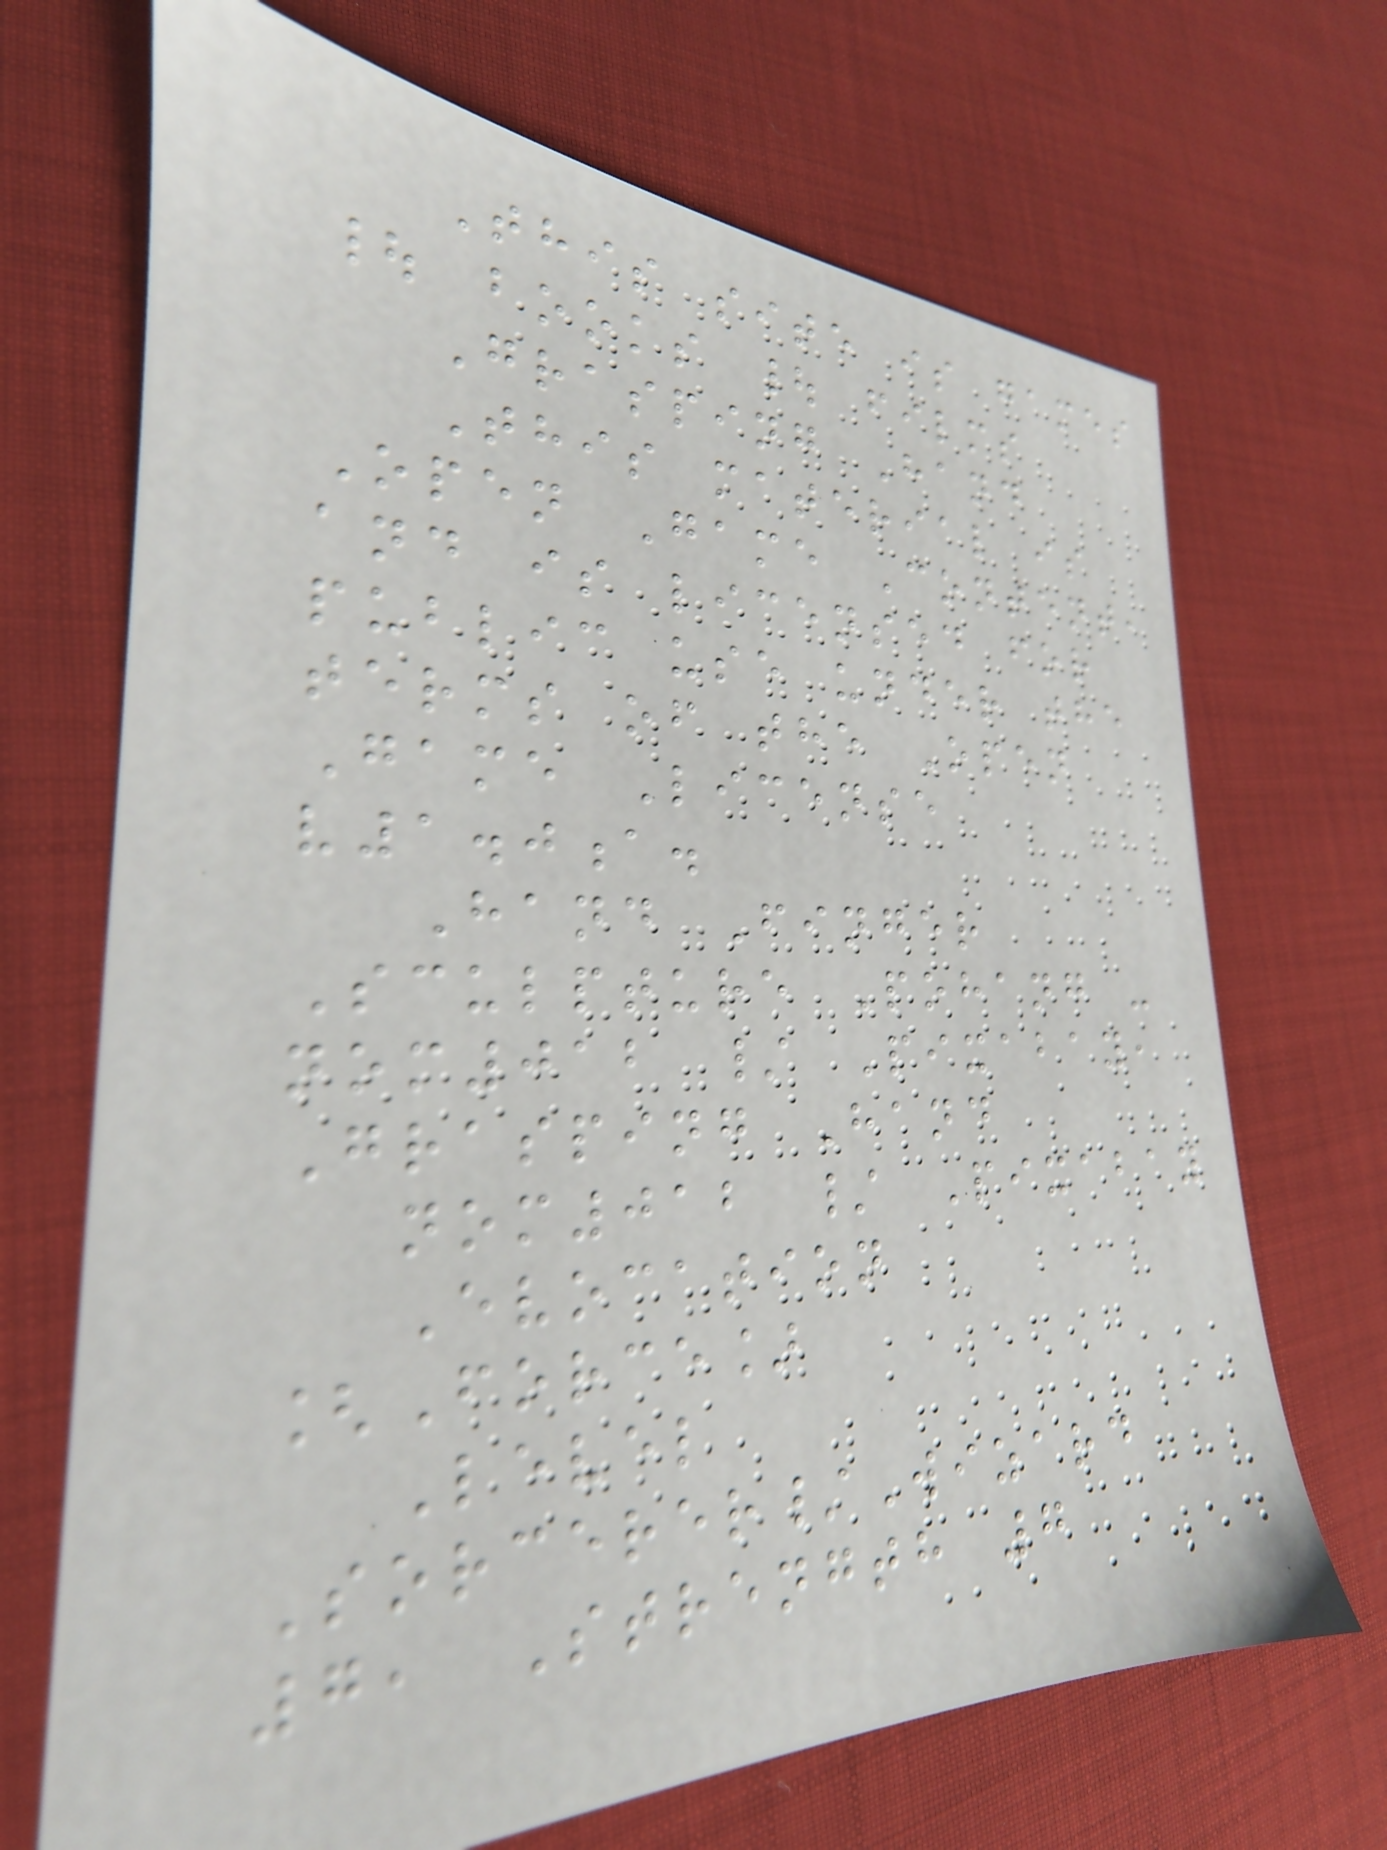This site is games
| books | films
Grasping Hand
This material is
Open Game Content,
and is licensed for
public use under the
terms of the Open
Game License
v1.0a.
Hand Finger
Sculpture Pohang -
nom012 / Pixabay,
Grasping Hand
nom012 / Pixabay
Evocation
[Force]
Level
Sorcerer/Wizard
7, Strength 7
